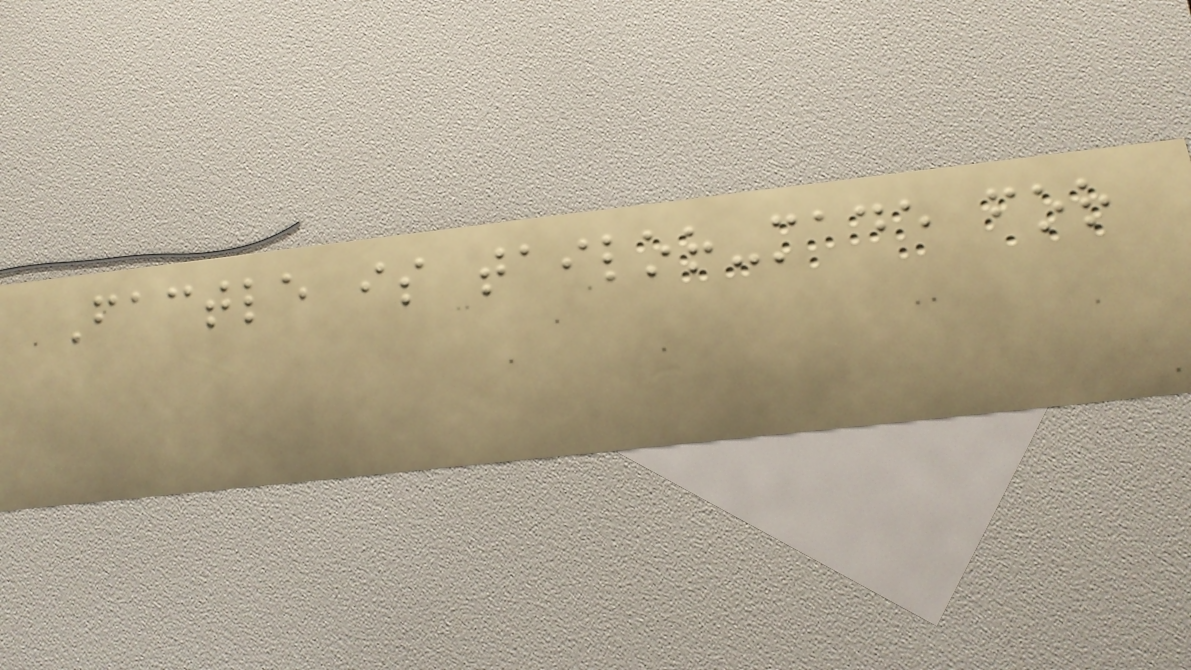Factle is tailor-made for
